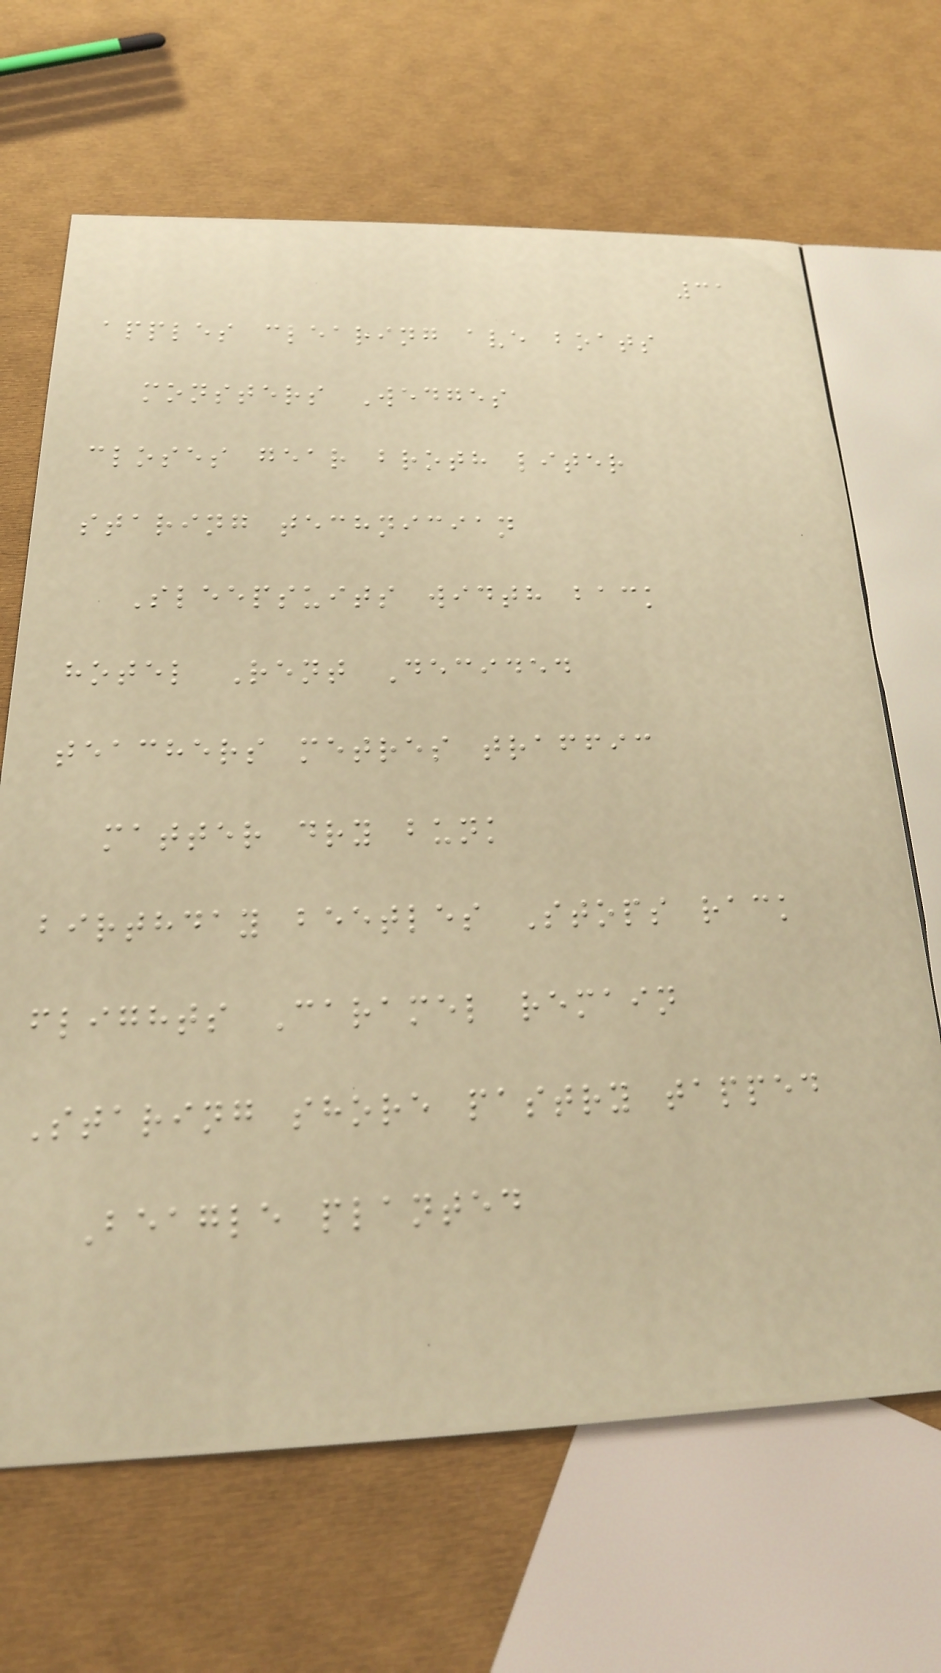31
apples clearing ave boats
monsters Wedges
closes gear broth liter
staring technician
Sleepsuits width back
hotel Rent Decided
teachers metres traffic
matter dry bunk
birthday beetles Stops rack
flights Caramel remain
Staring shore pastry tapped
Beagle planted
